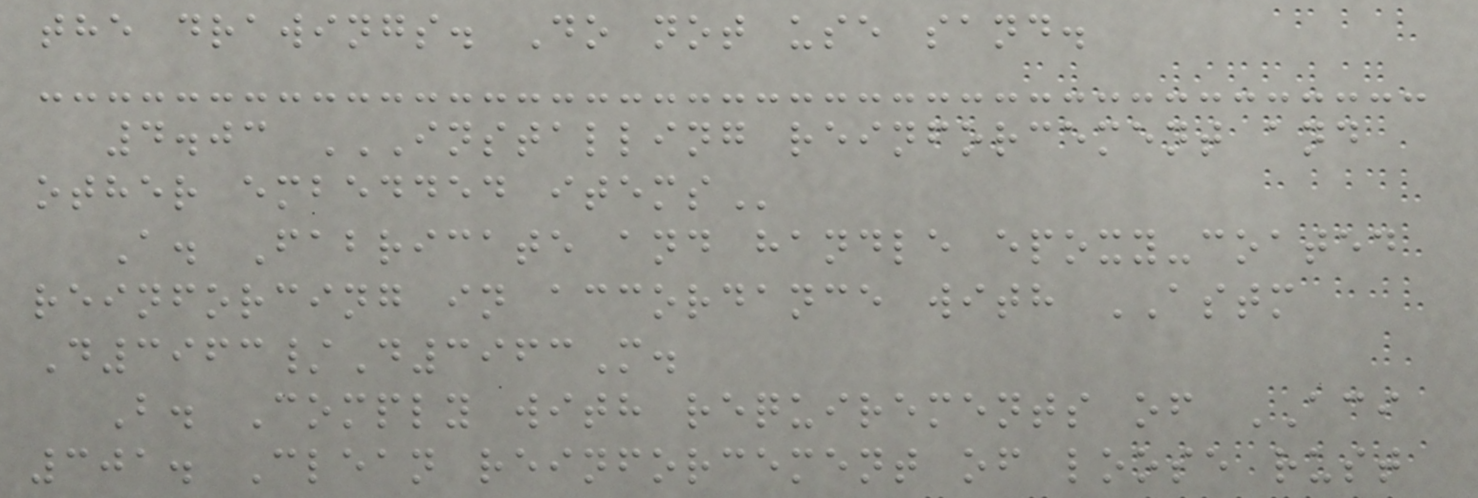the drawings. Do not use sand.
4.03 INSTALLING REINFORCEMENT AND
OTHER EMBEDDED ITEMS
A. Fabricate and handle epoxy-coated
reinforcing in accordance with ASTM
D3963/D3963M.
B. Comply with requirements of ACI
301. Clean reinforcement of loose rust
